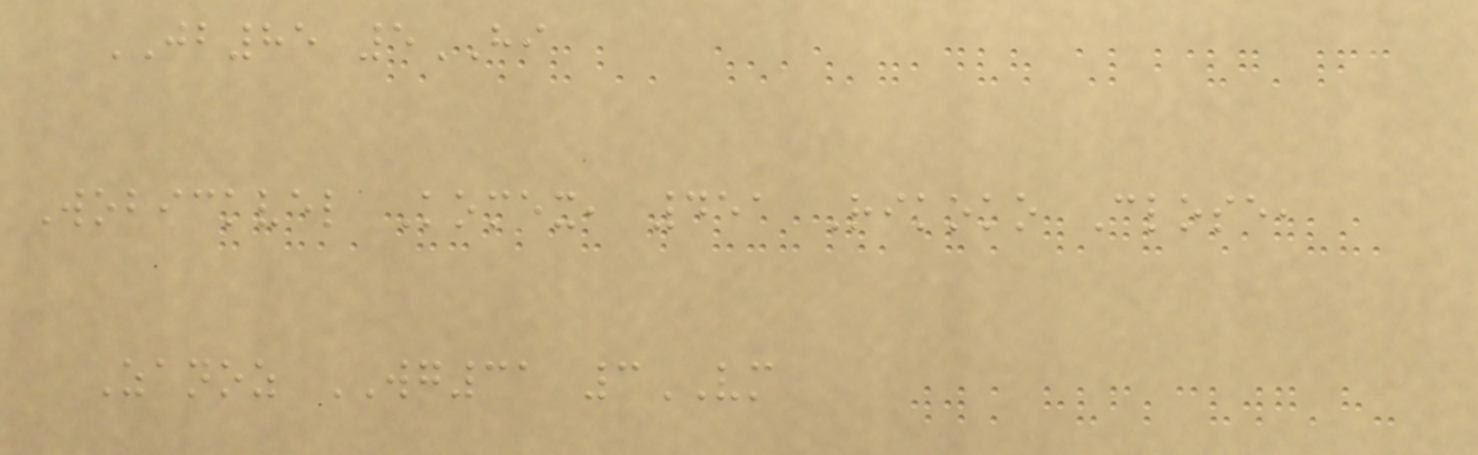JB85 5HI
Wobickvel Komex, 451 Rikoko Close,
Zanoz WG31 3VM
